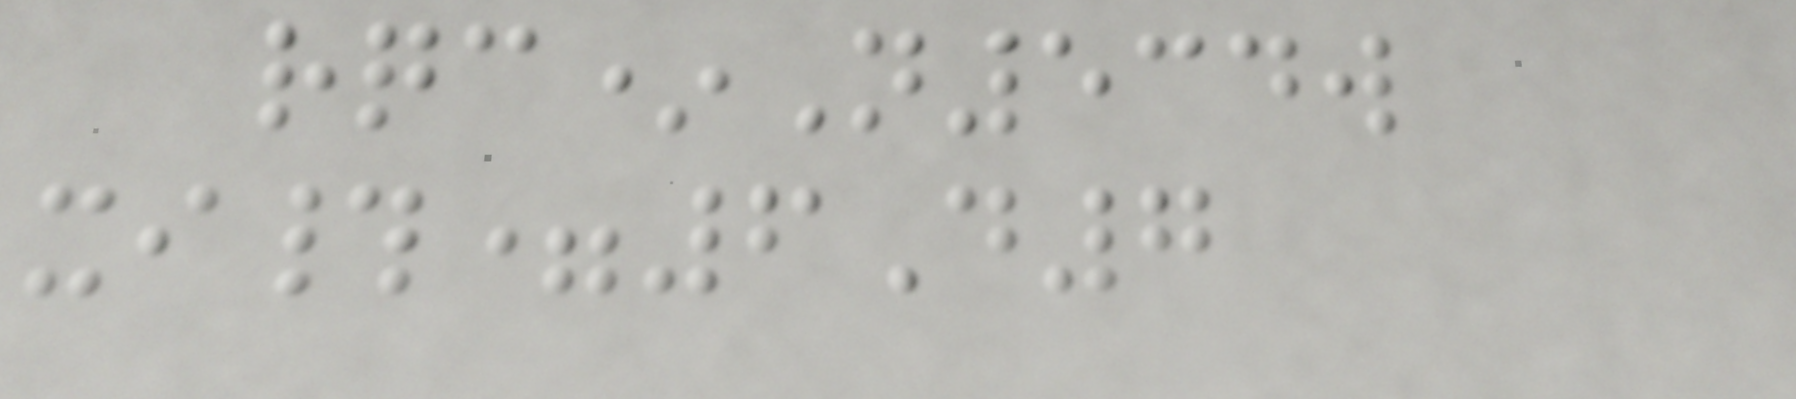rqc*N534w
xi#=6D7
